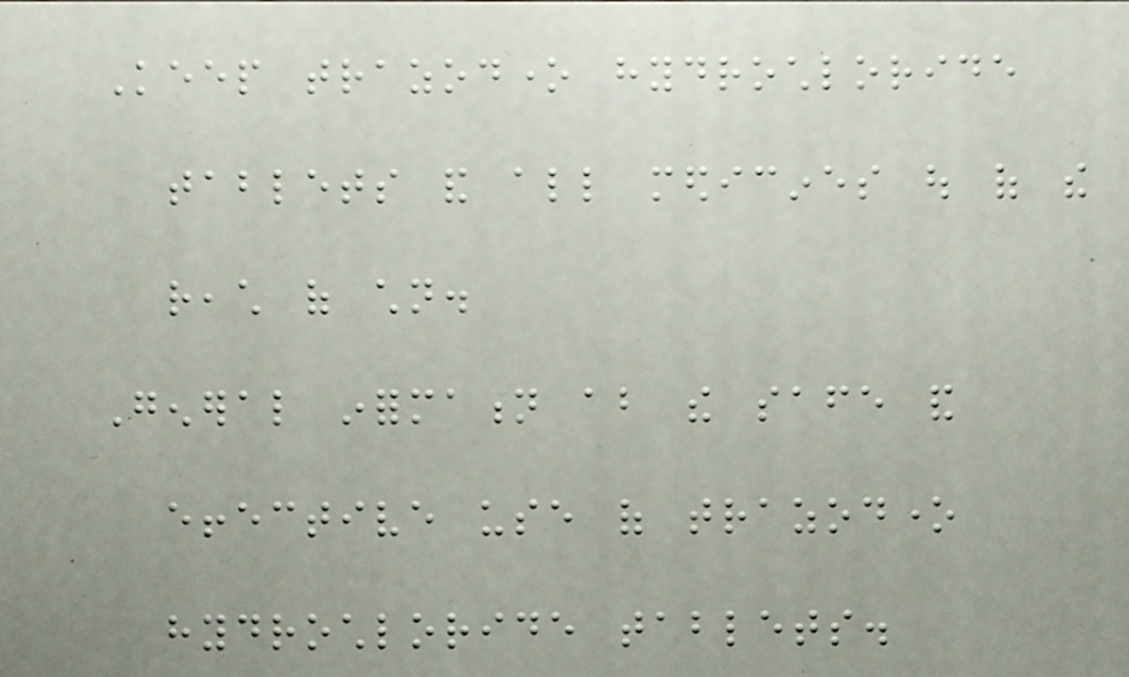Keep trazodone hydrochloride
tablets and all medicines out of the
reach of children.
General information about the safe and
effective use of trazodone
hydrochloride tablets.
